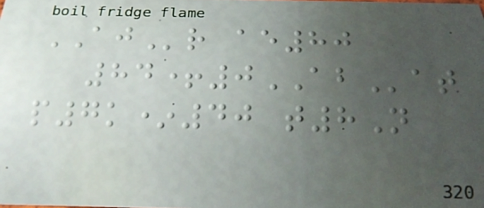AJr ae80
84+0ABat
p7k*40 t8N
